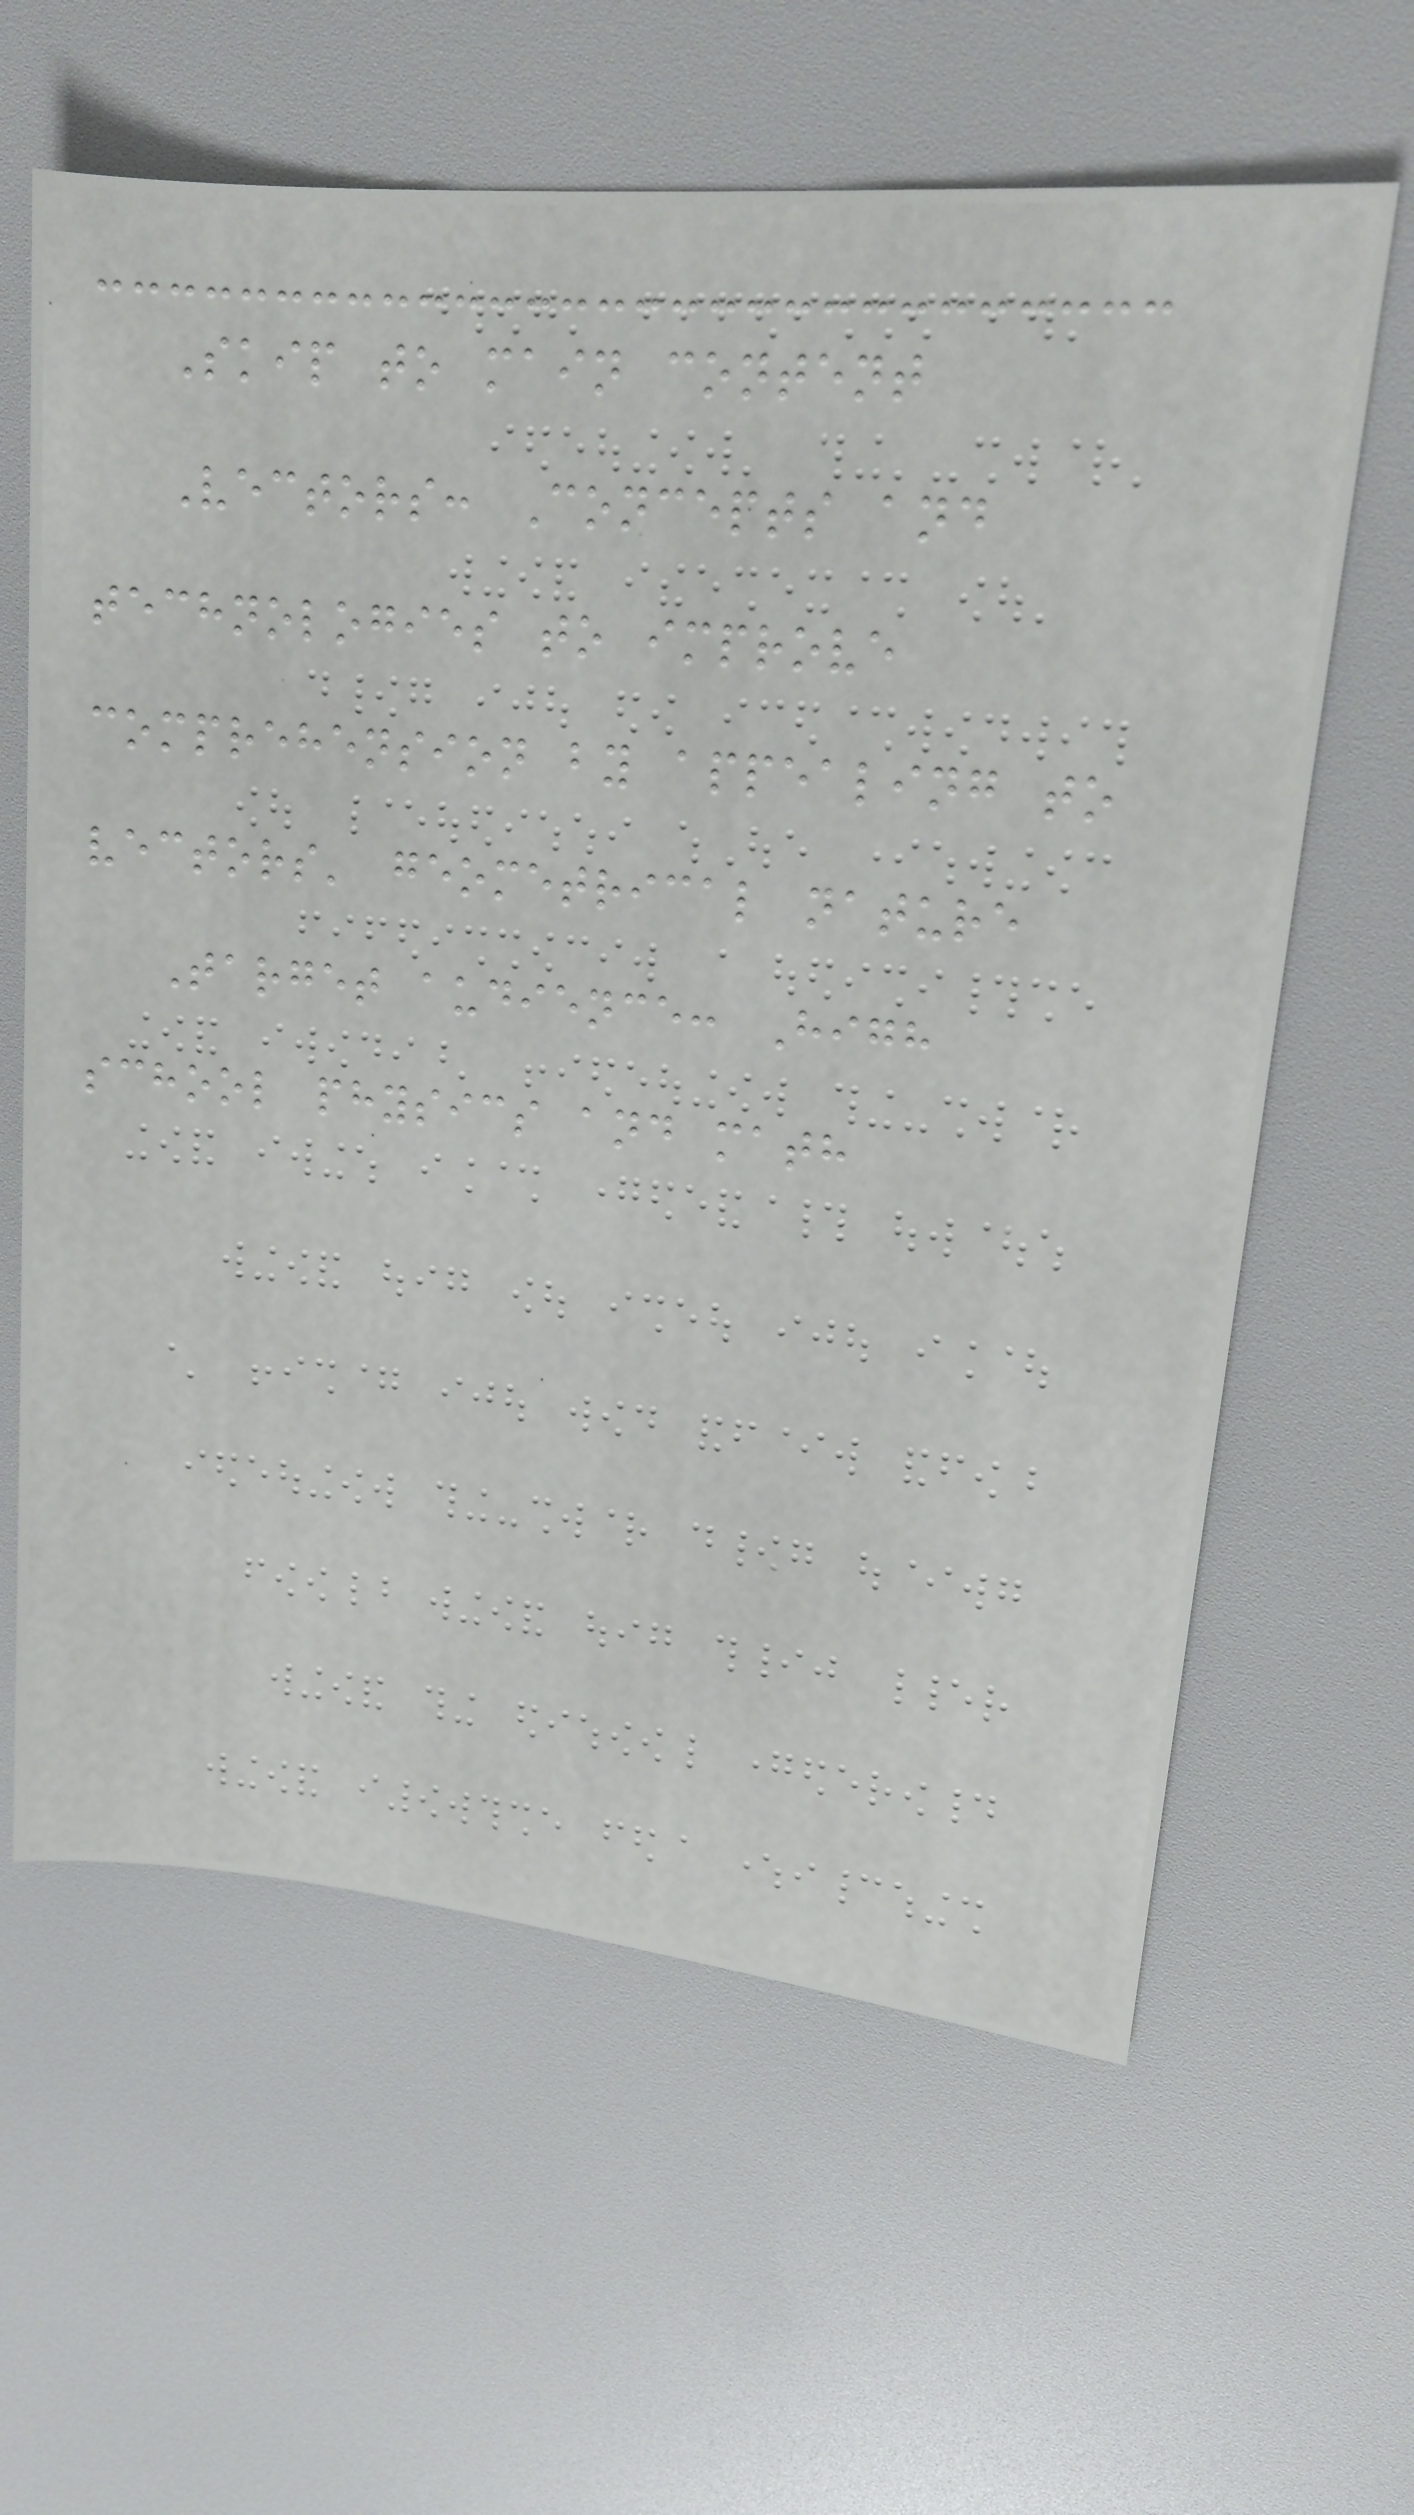Skip to main content
Vectors: Concepts and
technologies to improve
comprehension by appealing to
vectors' geometrical nature
Target audience: High
school physics and math
